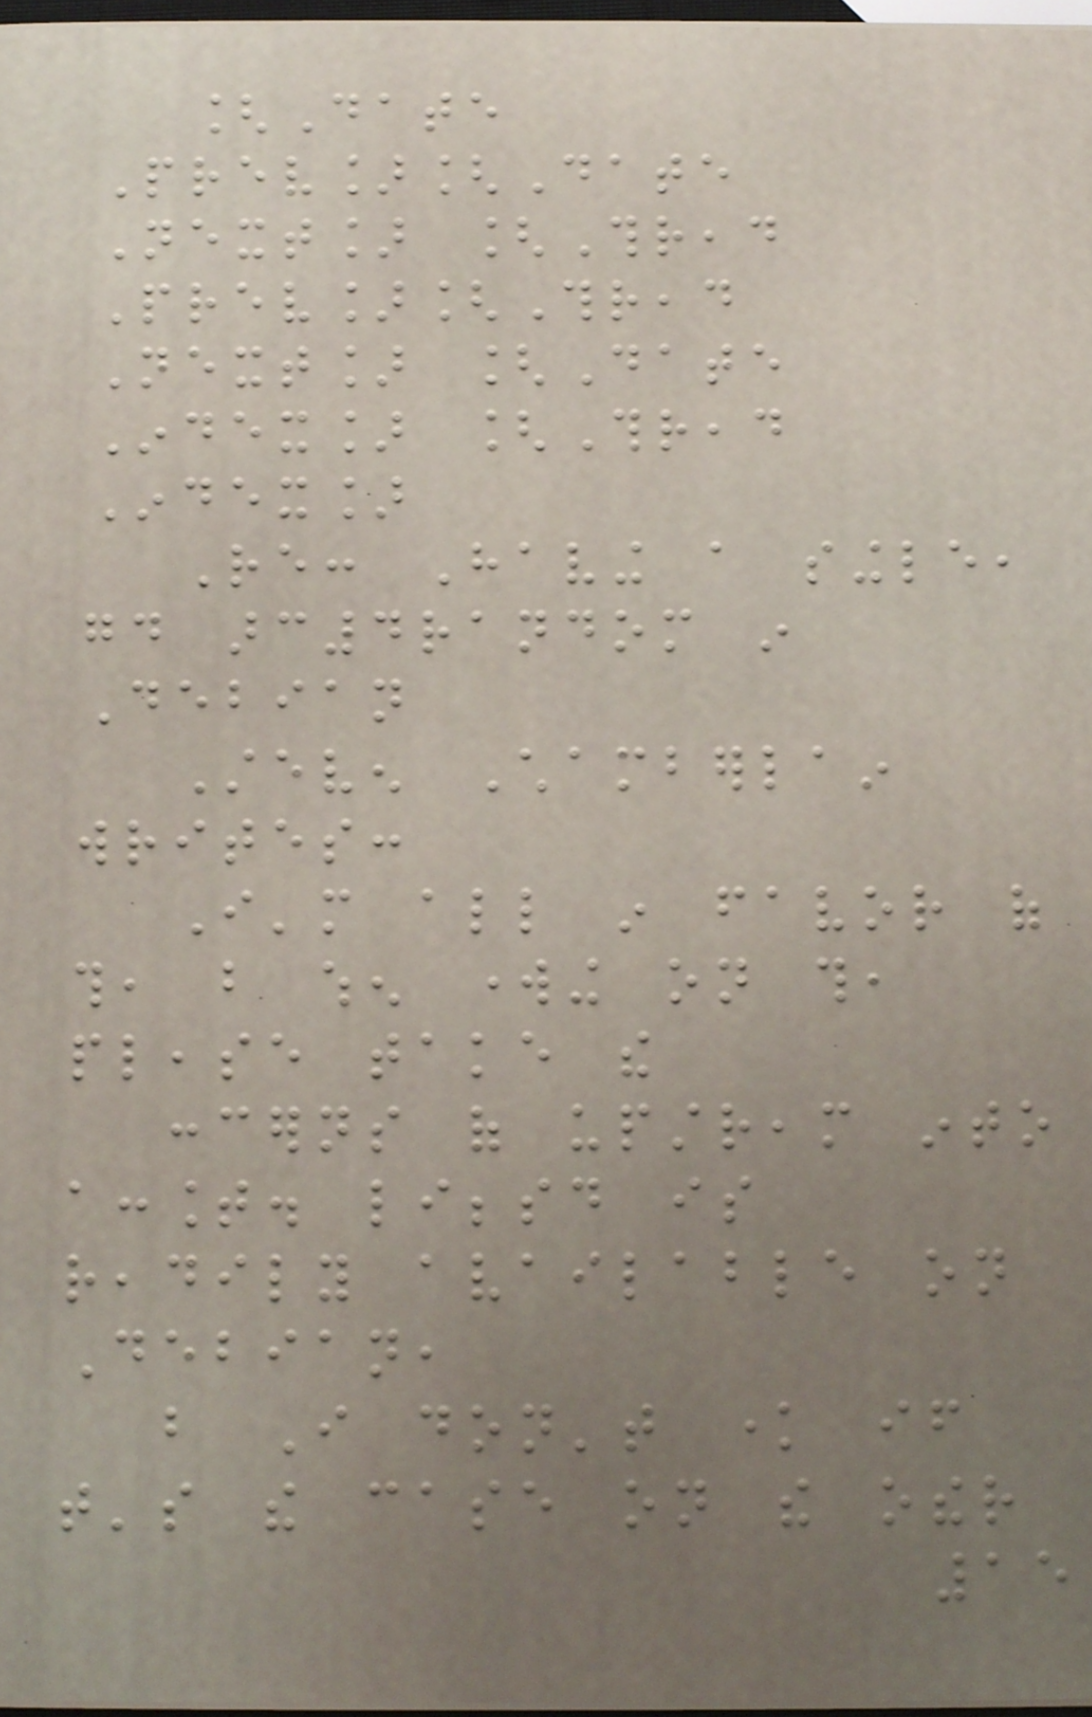[Date
Prev][Date
Next] [Thread
Prev][Thread
Next] [Date
Index] [Thread
Index]
Re: Having a single,
good arc4random in
Debian
Steven Chamberlain
writes:
I'm all in favor of
this, but when working on this,
please take the
concerns of upstream into
account. libbsd is
readily available on
Debian,
but I don't know if
that's the case on the other
15
